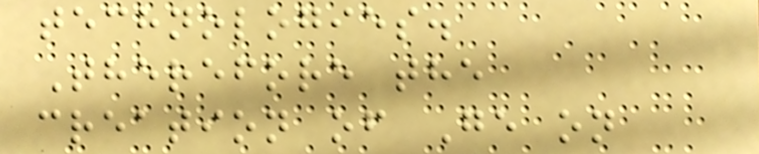technologies.
Therefore the
creation of Ge on
